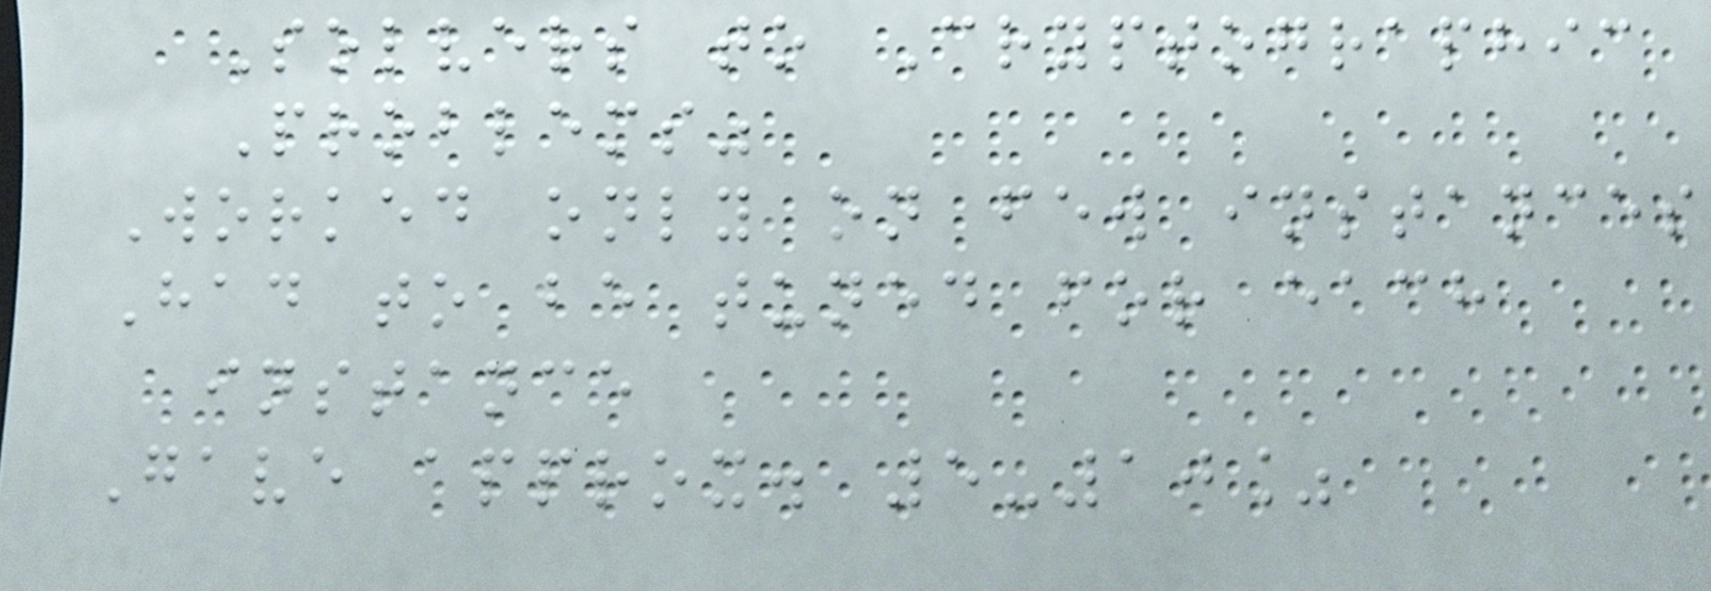Solvers to Cryptographic
Problems"
Worked only on few instances
Had to be tuned for each
instance
Gave approx. 5-10%
